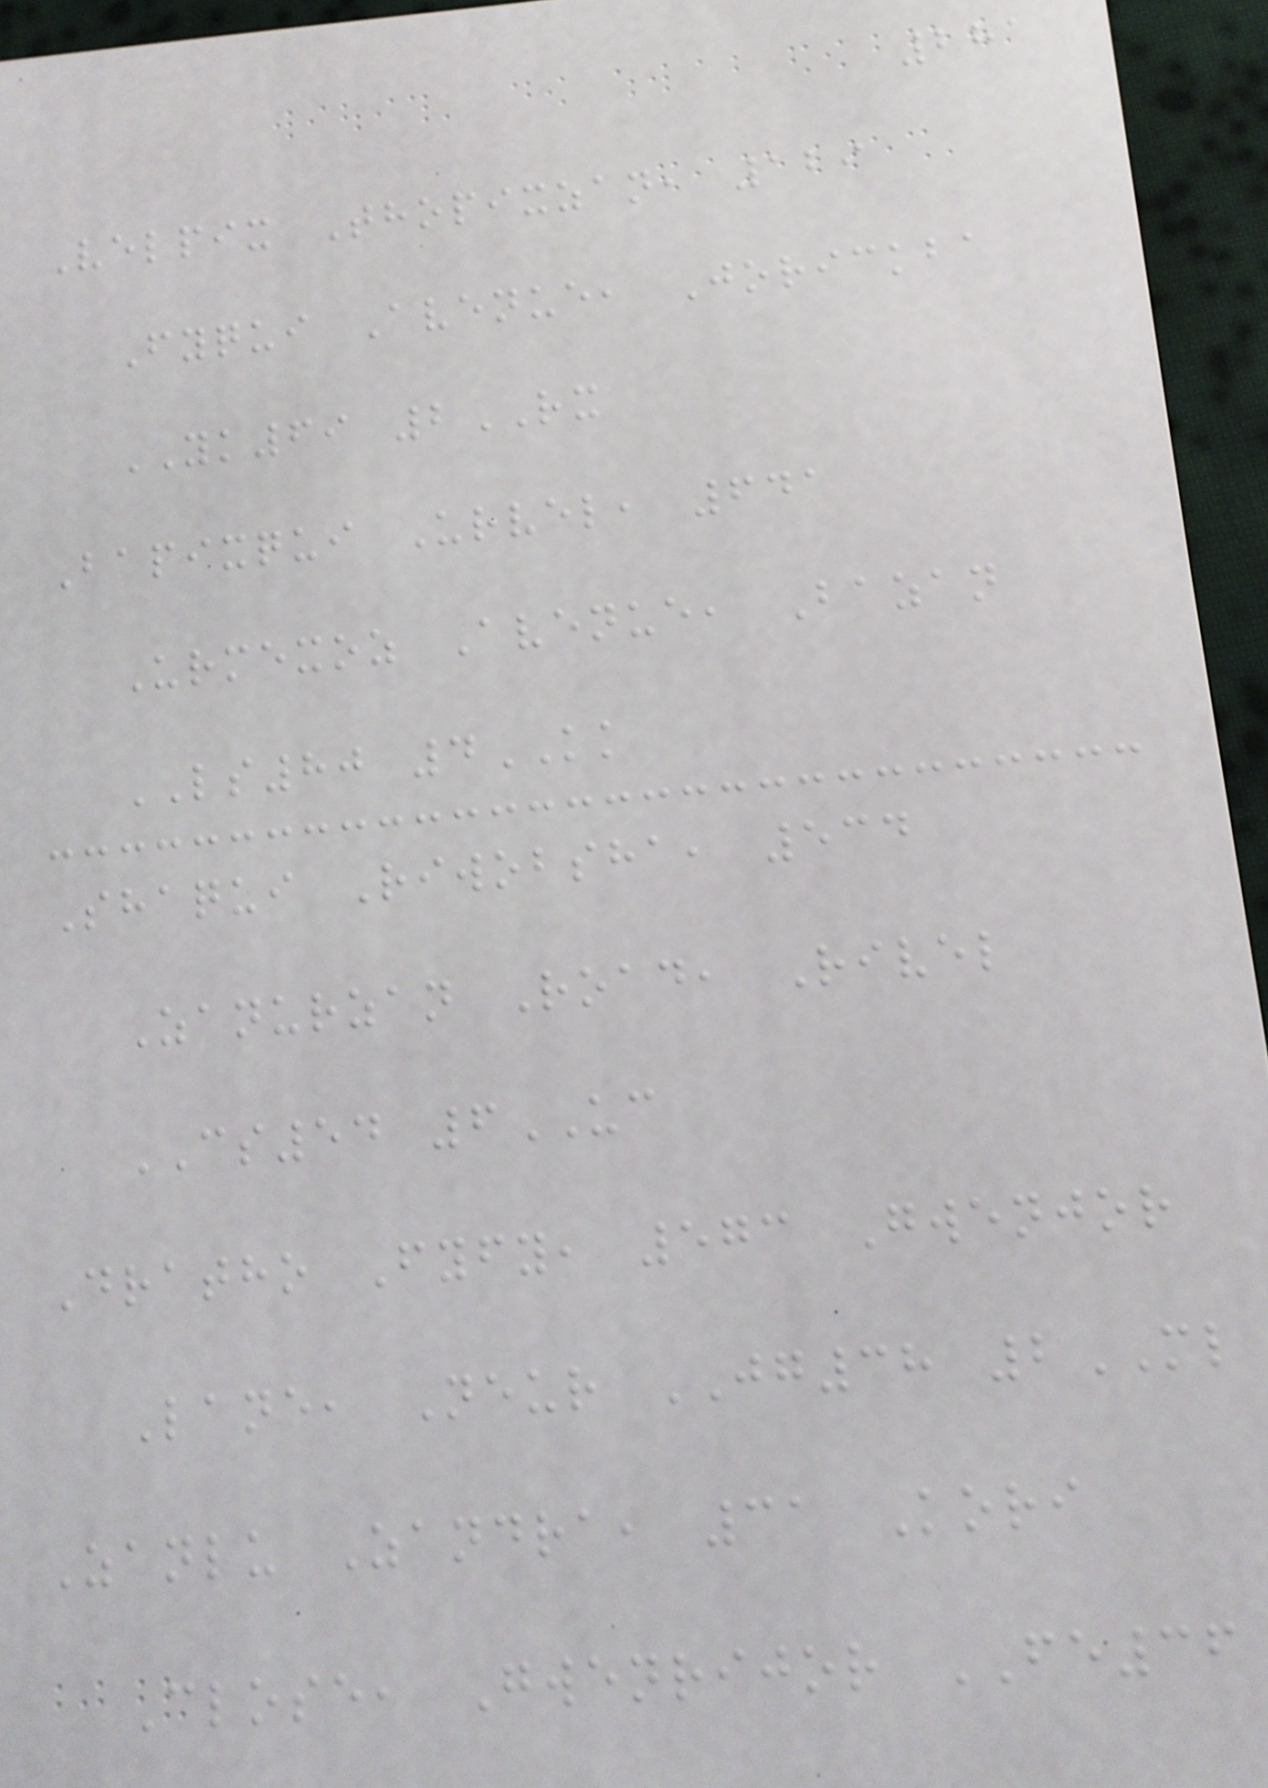281
Velpix Thopixzan, 129
Fyqui Avenue, Jorickba
YK69 2RX
Bapixqui Urvel, 641
Urmexoz Avenue, Bazan
LS80 4KK
Shaqui Riwobsha, 534
Zanurzan Road, Rivel
CS54 6UC
Dratho Fyfy, 573 Gwenjor
Lane, Neur JG38 2ML
Zanlu Zandra, 31 Kori
Close, Gwenrijor FE36
